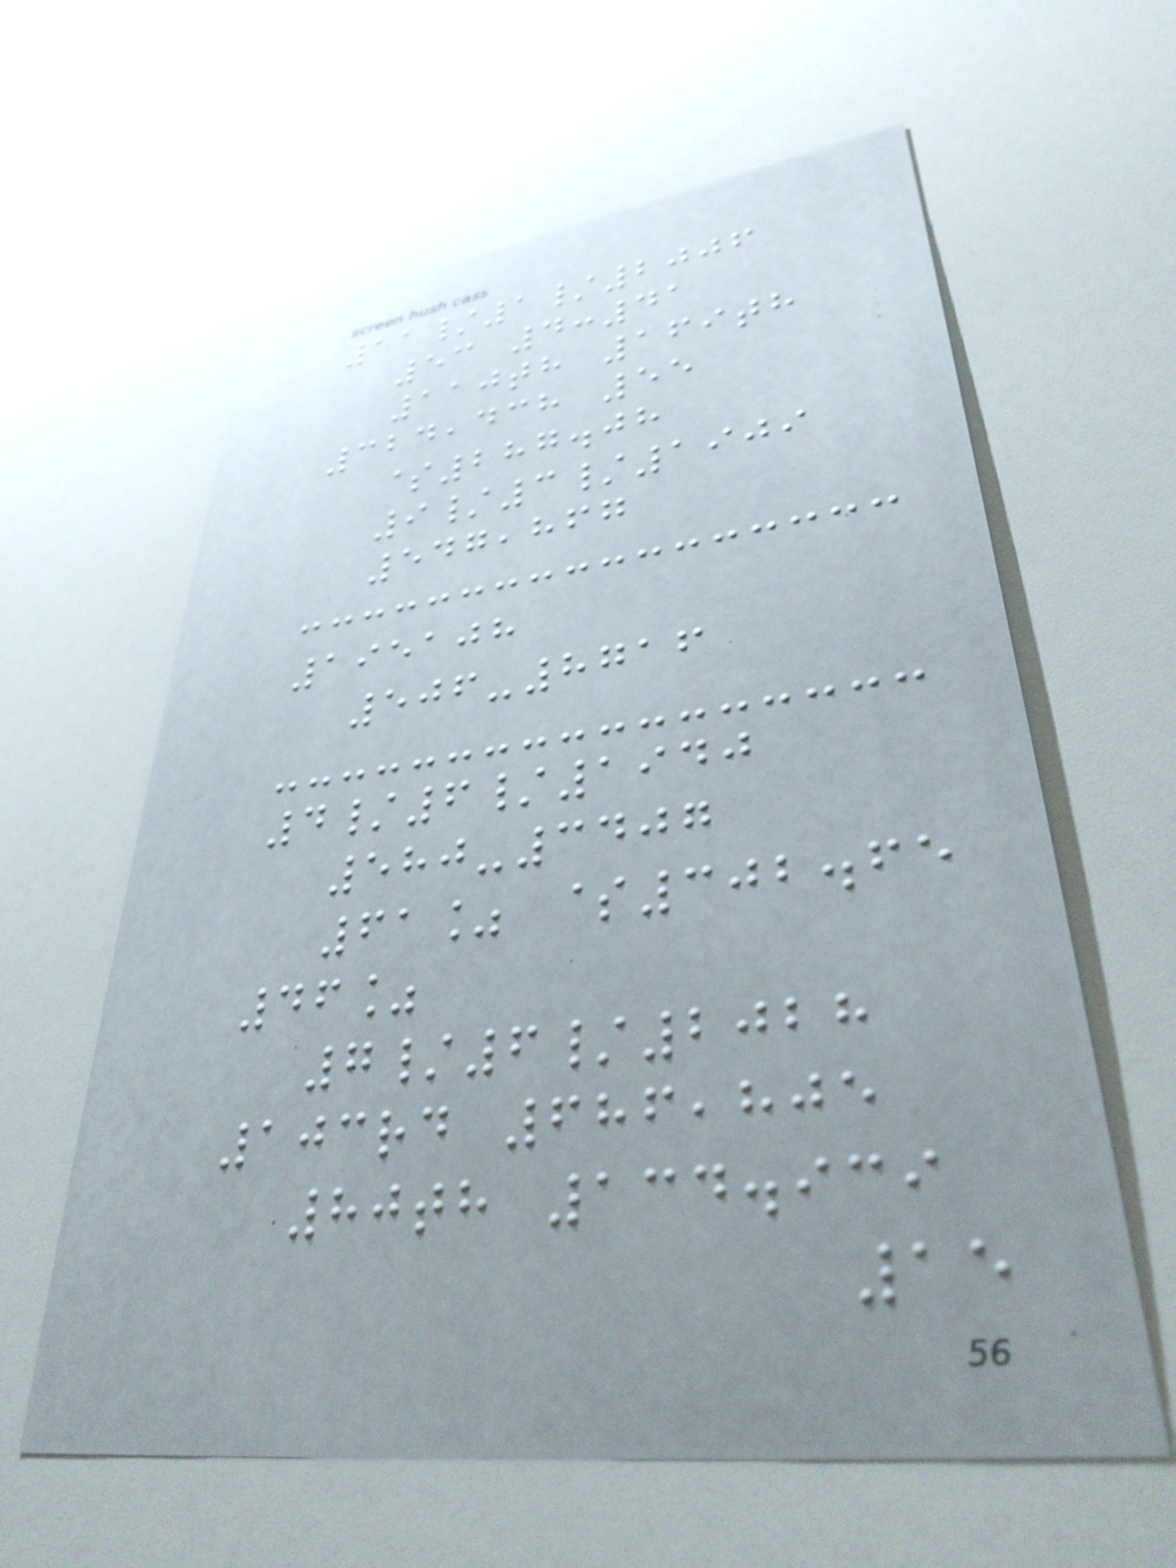11/1/2006
53 4:41
110th 169th
324,438 55
$287.08
9/3/1909
547,867
195108
506-8716
4/6/1940
580-3407
61% $302.65
46%
7/6/2028
103rd 686,805
80th 134.939
15
